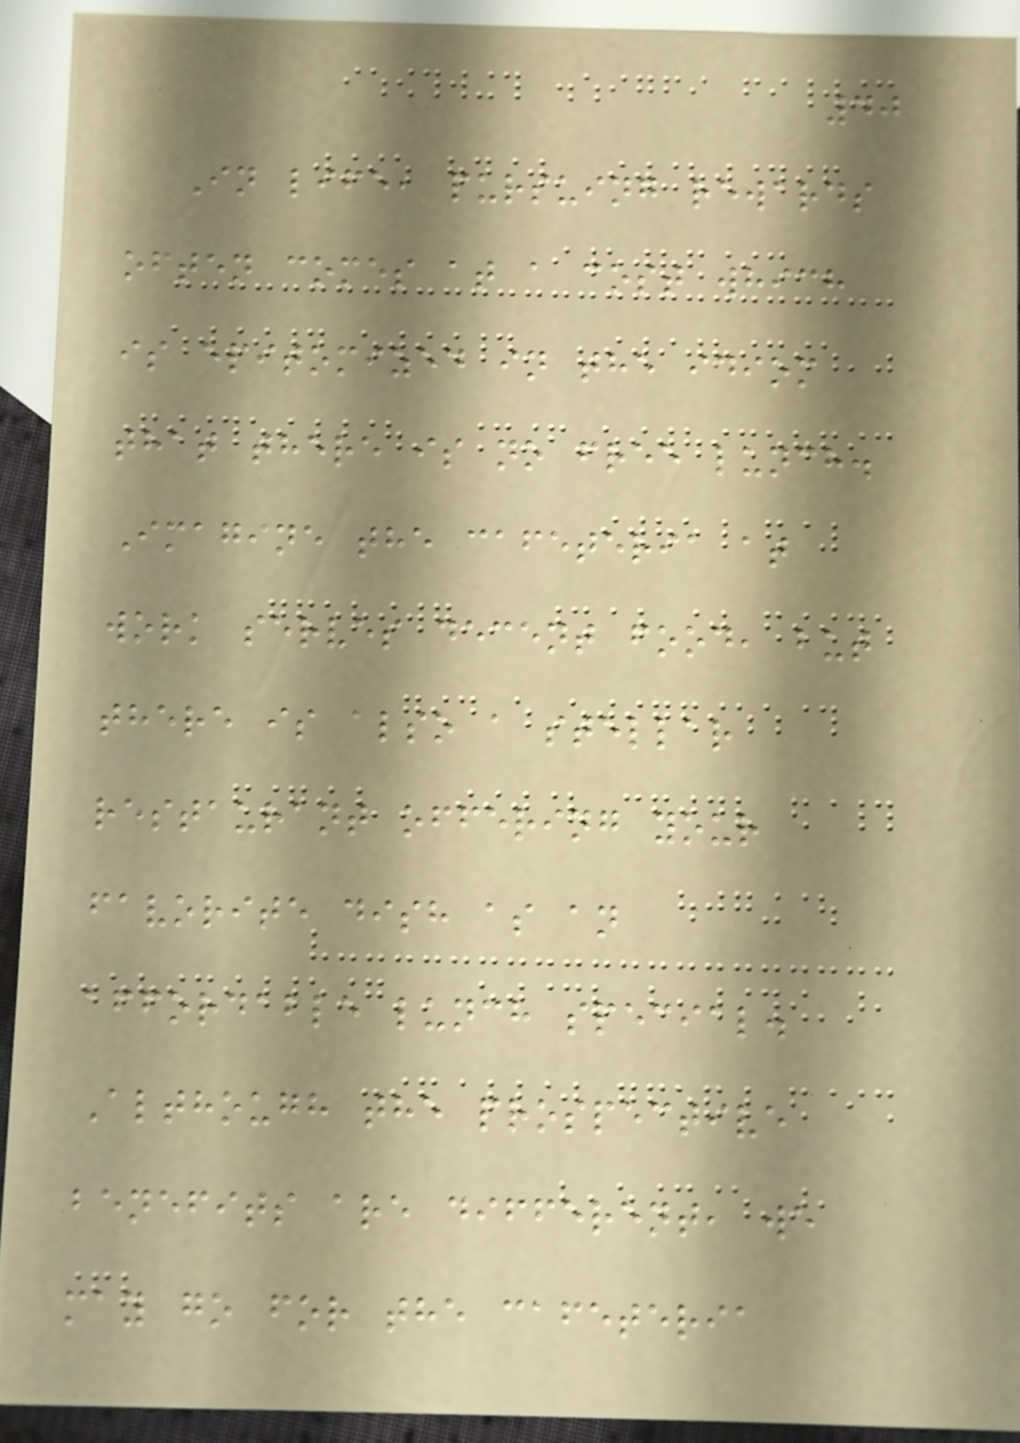40
In life, pursuing rewards
often comes at a cost which
is epitomized in the idiom
that there is no free lunch.
Imagine the cafeteria at
work serves decent food, but
there is also a stellar
restaurant offering your
favorite dish as an
affordable lunch special.
Although the prospective
benefits are different, we
may go for the cafeteria
